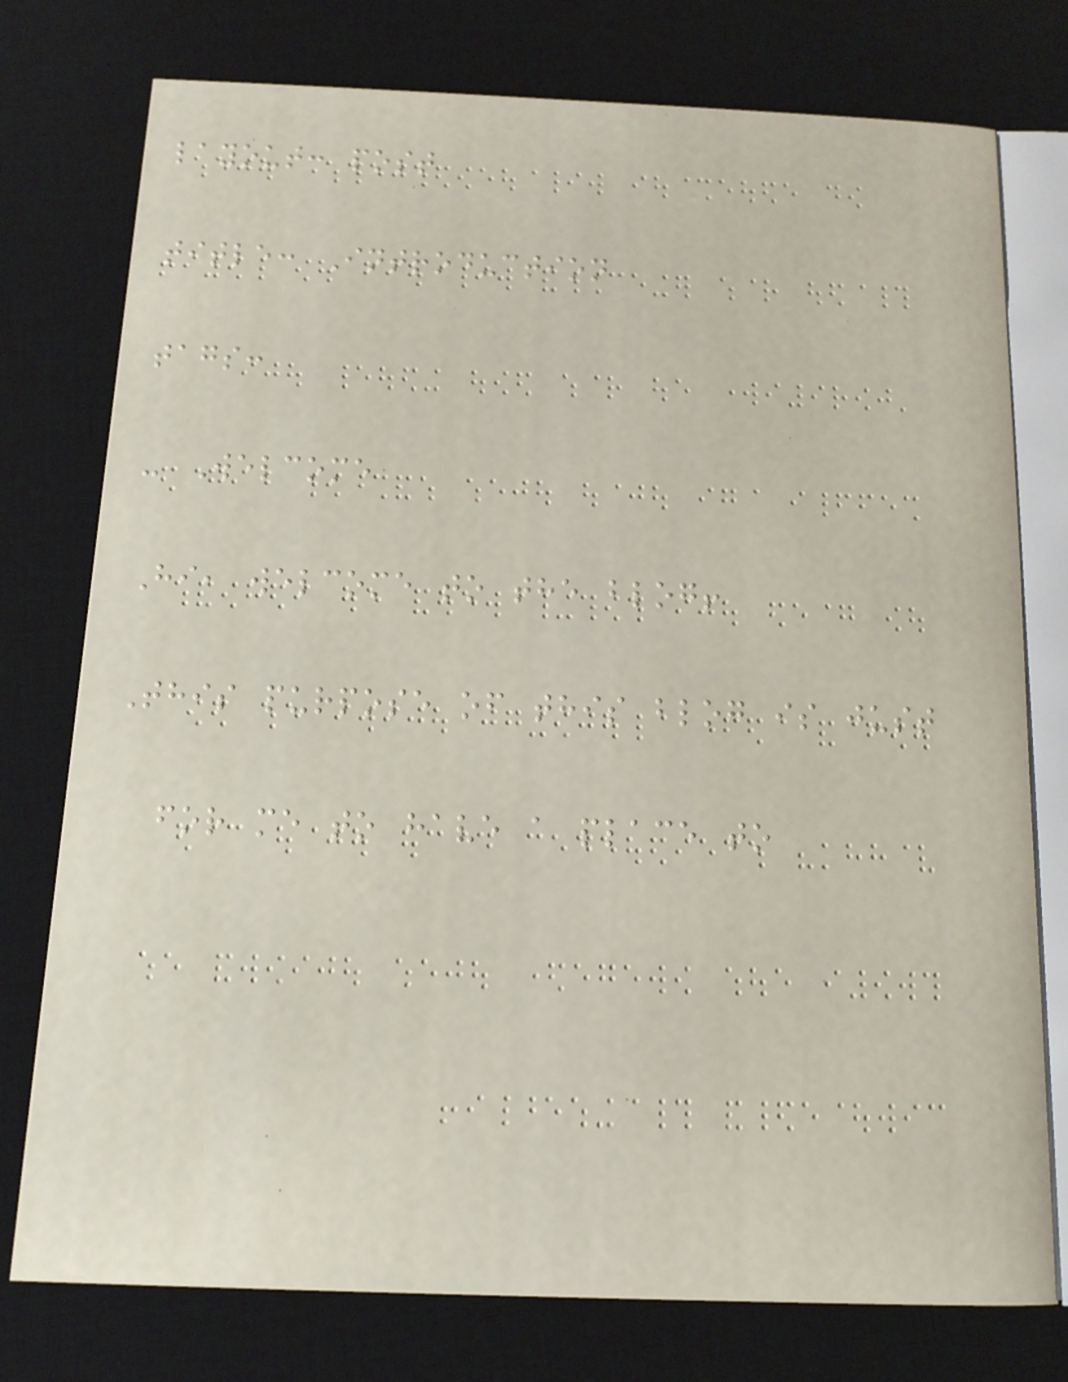layout: post
title: Introduction
tags:
- Welcome
Hi, welcome to the blog!
This purpose of this blog is just
for me to have a place to
